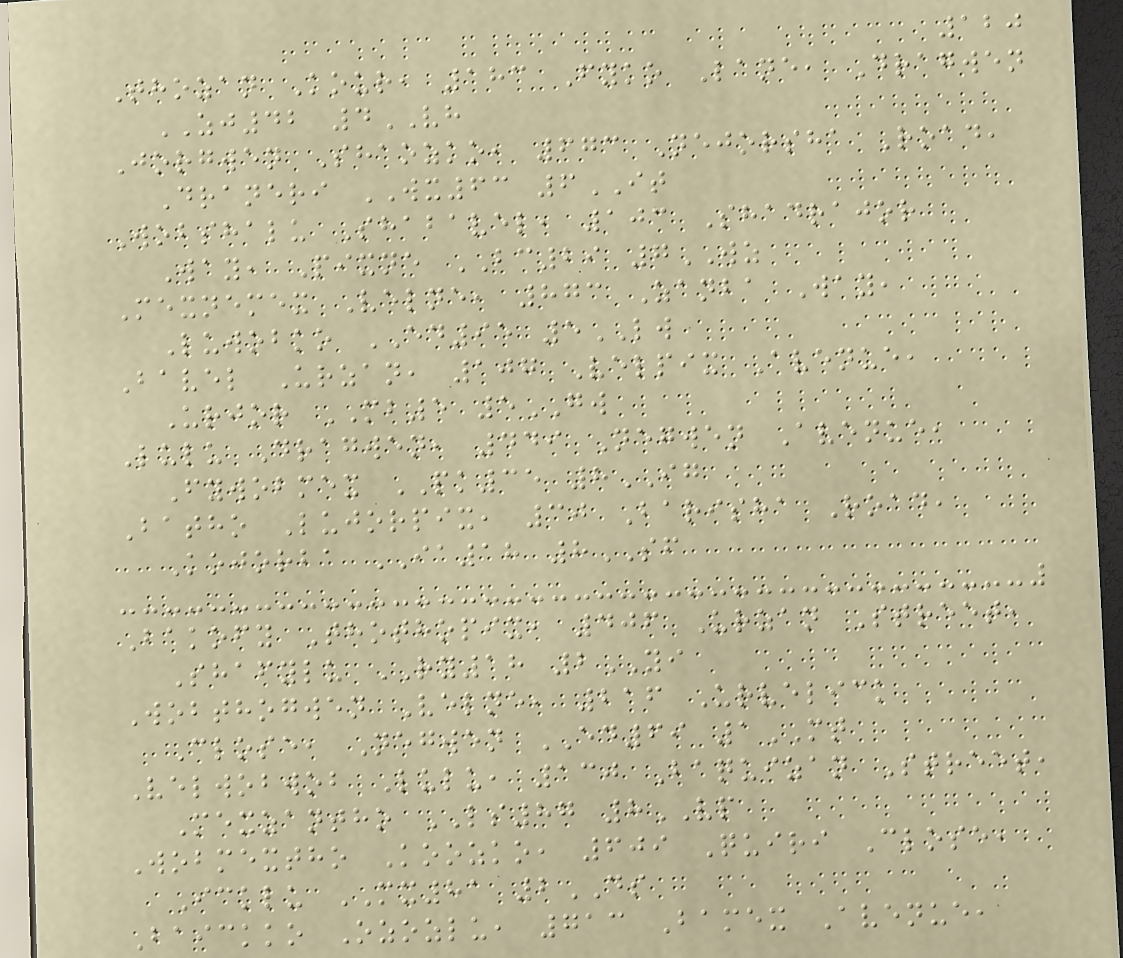120
Thozan Kour, 183 Fyko Lane, Dragwen
ZJ42 4VH
Jorgwen Shaozko, 673 Nejorsha Road,
Draneri WX63 6IT
Wobshalu Shabavel, 103 Shadrajor
Way, Pixne BC29 7WZ
Mexnemex Velne, 873 Zanba Way,
Luwobko ED95 5LW
Bavel Urzan, 107 Velpix Avenue,
Urjor MB5 5GW
Lulu Dragwen, 449 Negwen Avenue,
Fywobmex PK35 8IG
Batho Lujorpix, 30 Barisha Road,
Kojorba IA18 8SF
Bakofy Thothopix, 406 Urzan Street,
Shafylu RY18 2YI
Wobthogwen Velne, 216 Urvelick
Close, Negwen ED69 1MT
Velwobwob Lulu, 130 Baquizan Street,
Mexzantho LS87 8VP
Wobmextho Koozko, 609 Quiri Close,
Icklu MX81 2DS
Baickko Ozozlu, 713 Bamex Avenue,
